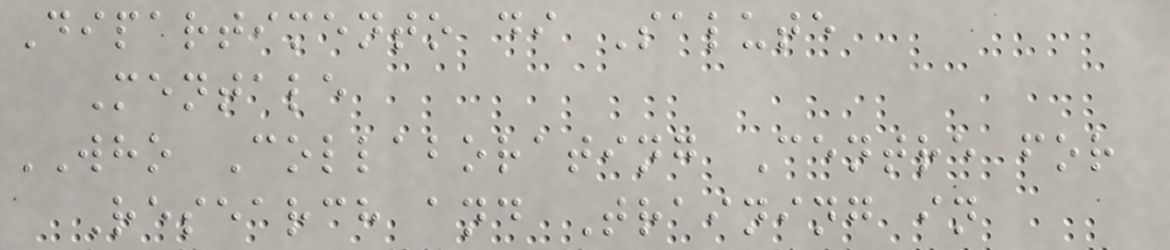Dipartimento di Salute
Mentale
WHO Collaborating Centre for
Research and Training in
